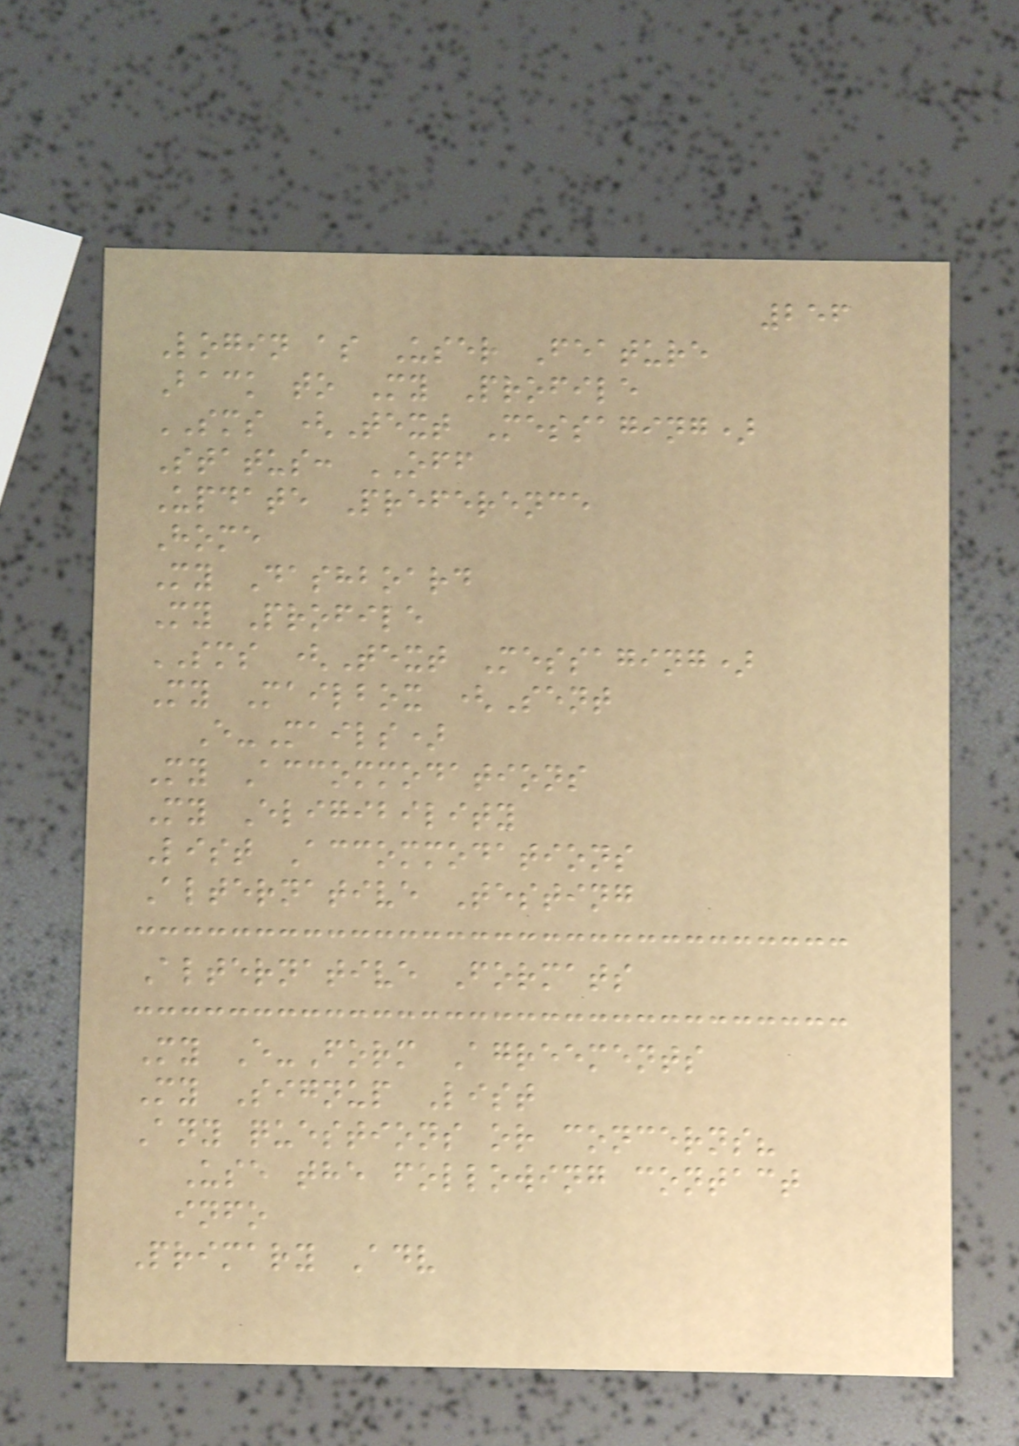256
Login as User Feature
Back to My Profile
SMS (Text Messaging)
Status: OFF
Update Preference
Home
My Dashboard
My Profile
SMS (Text Messaging)
My Mailbox (Sent
E-Mails)
My Accommodations
My Eligibility
List Accommodations
Alternative Testing
Alternative Formats
My E-Form Agreements
My Signup List
Any questions or concerns?
Use the following contact
info
Primary Adv
